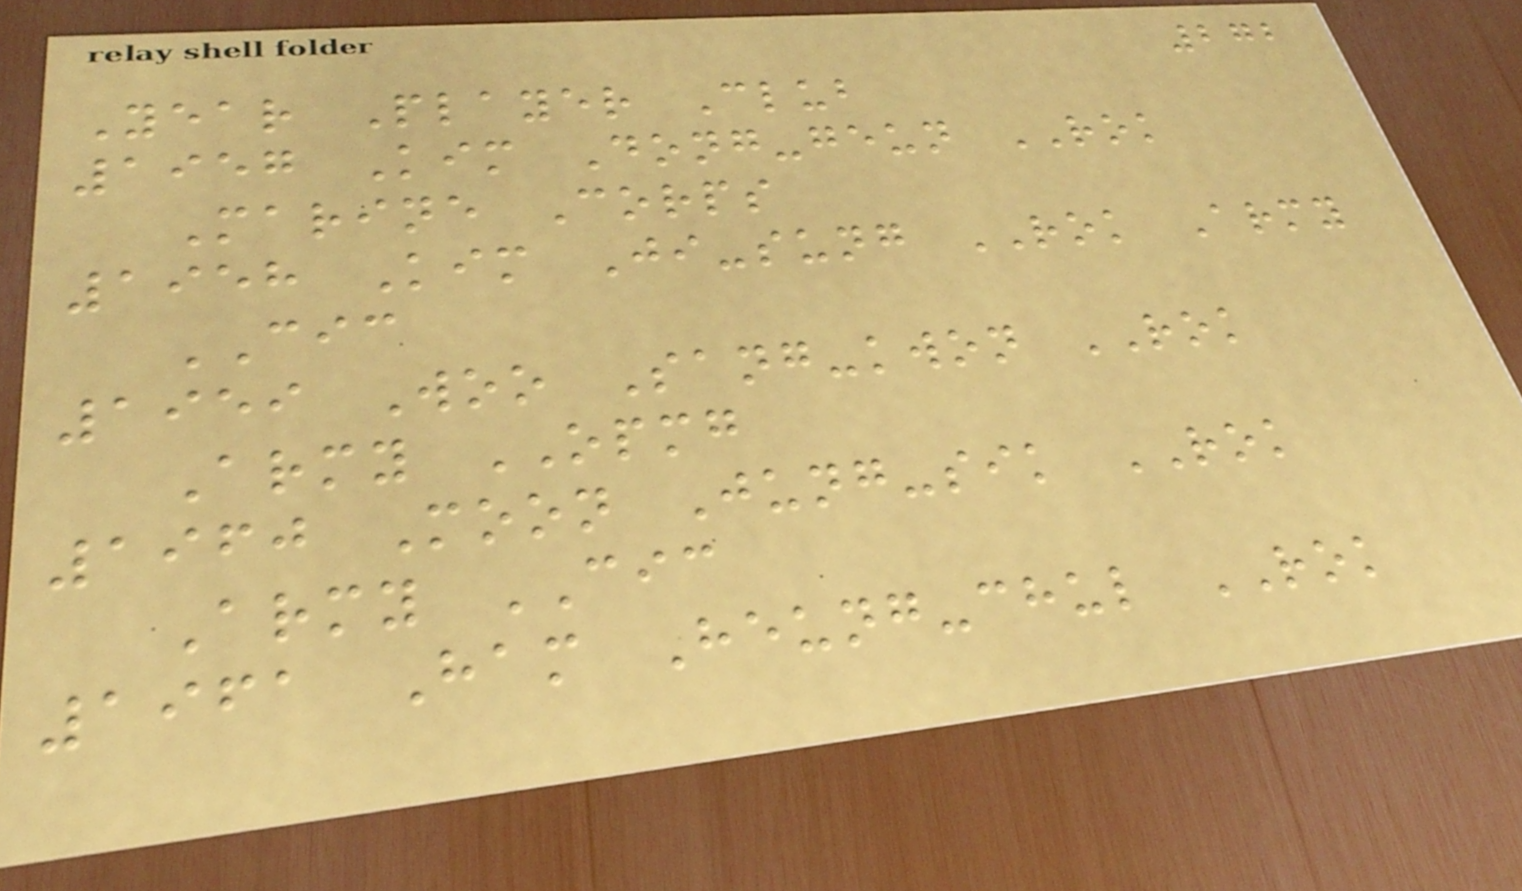272
Year Player Club
1957 Kim Dong-geun ROK
Marine Corps
1958 Kim Ji-sung ROK Army
CIC
1959 Woo Sang-kwon ROK
Army OPMG
1960 Moon Jung-sik ROK
Army CIC
1961 Ham Heung-chul ROK
